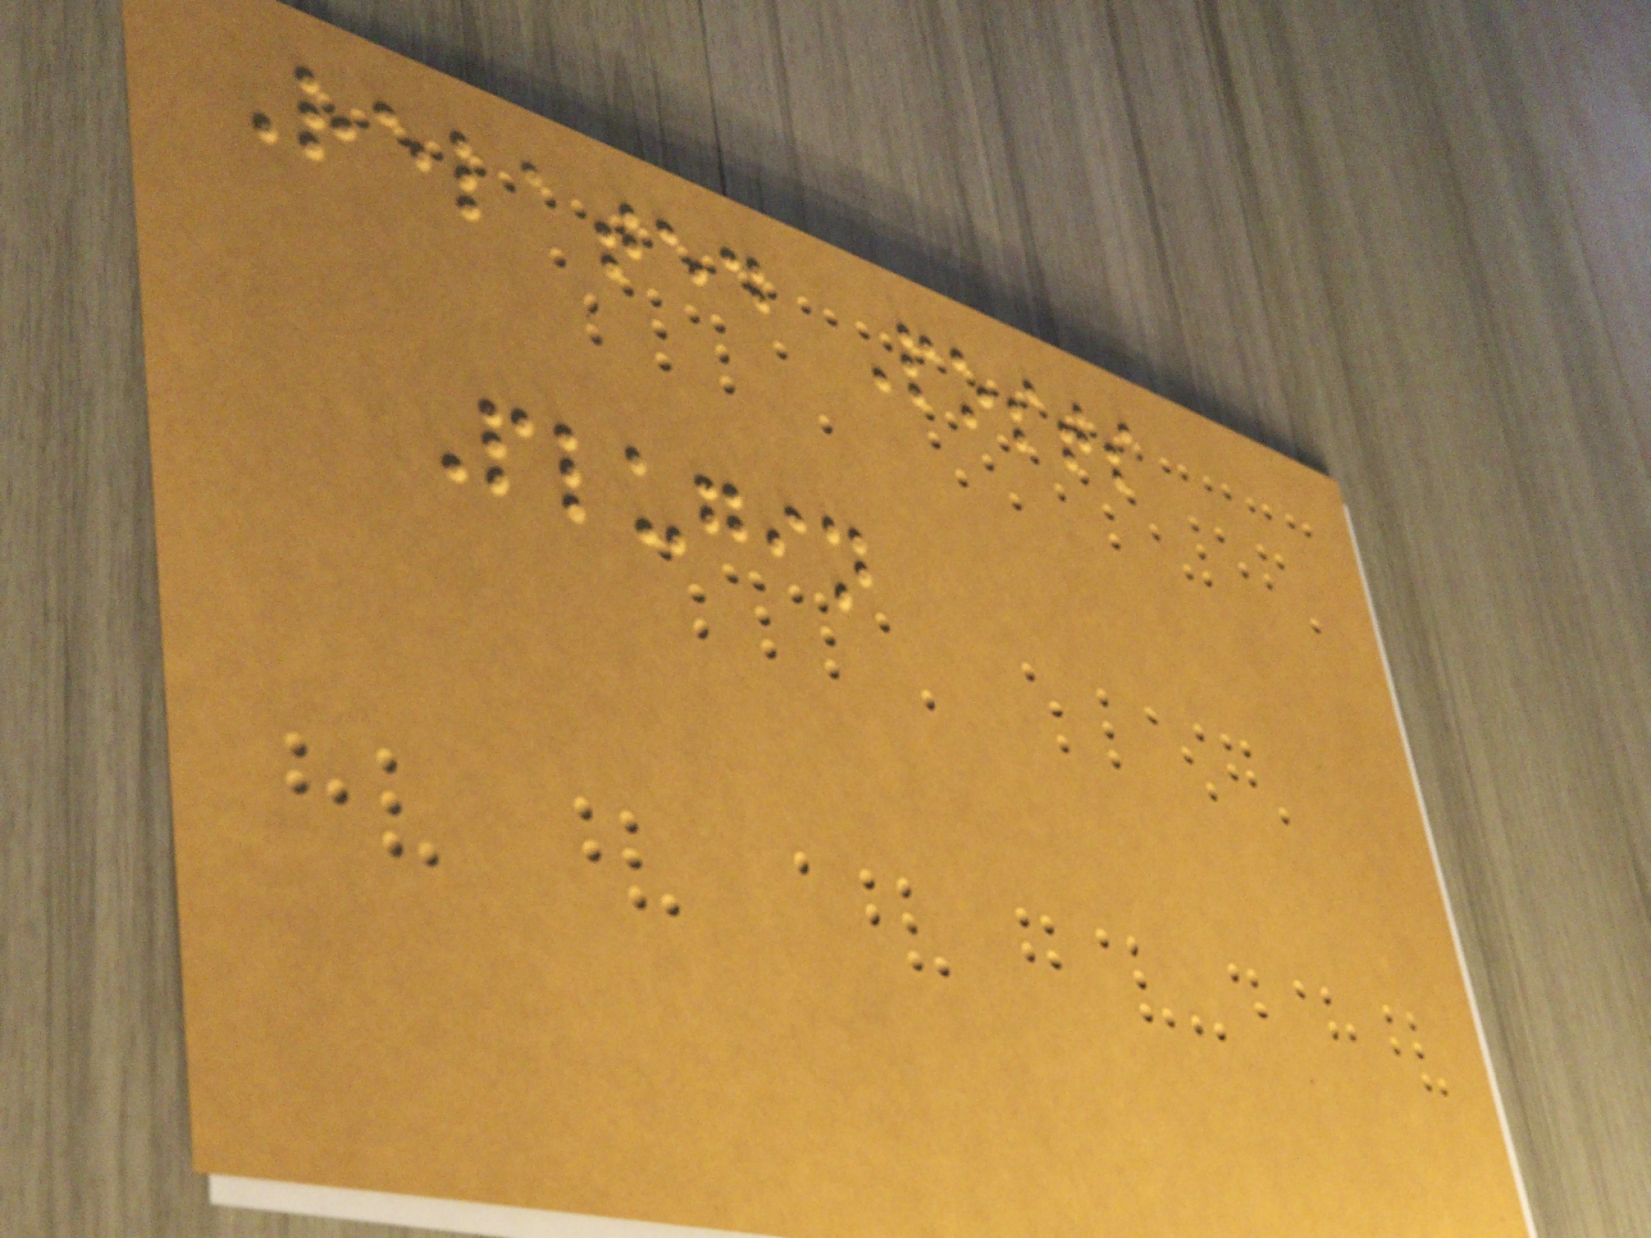Related Posts
Plugin
